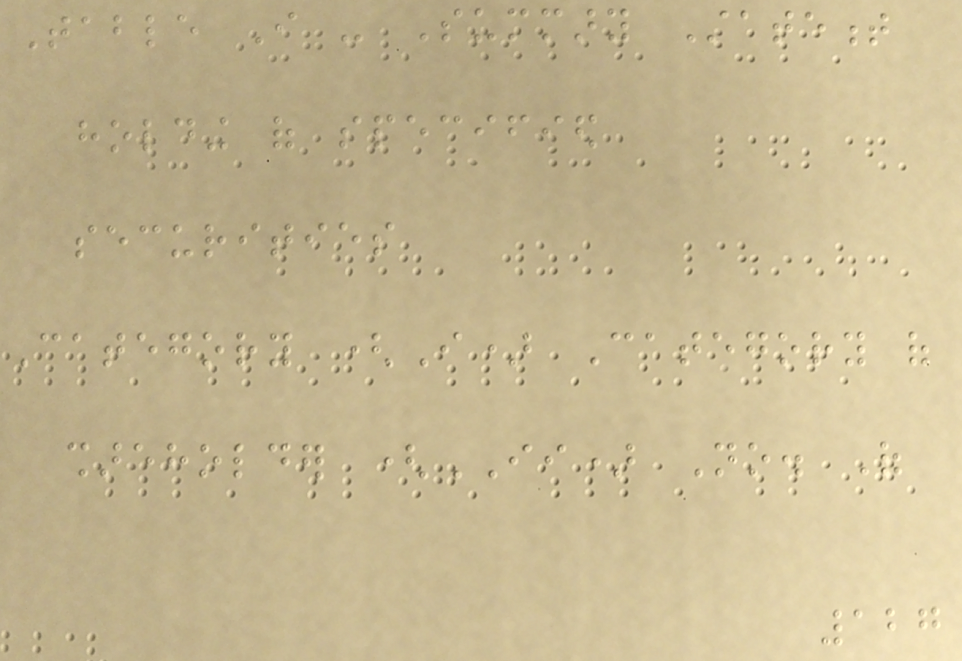Table I - Summary Statement
holding of specified
securities
Category (I) Category of
shareholder (II) No. Of
127
